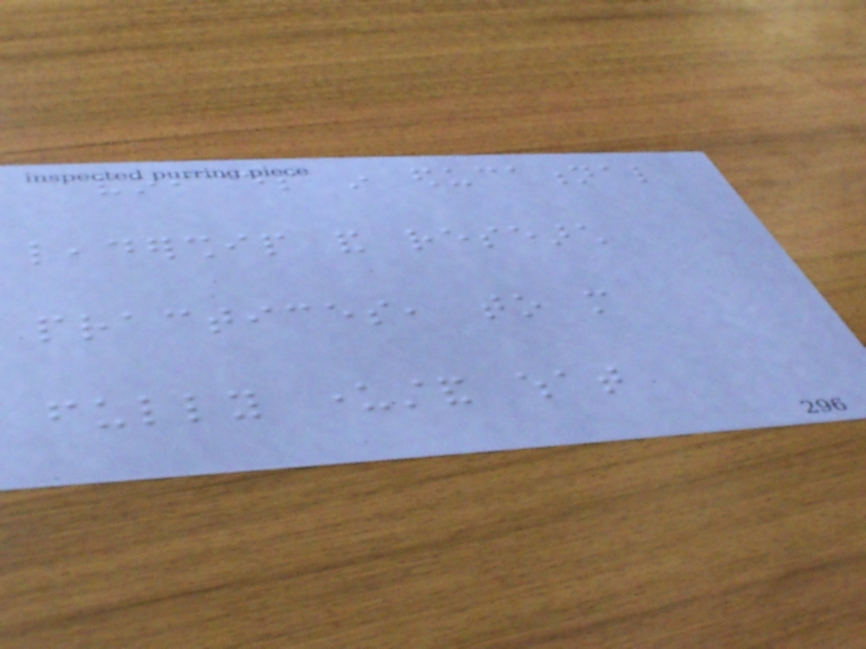voices in educational
leadership and research
practices, to more
fully understand what
